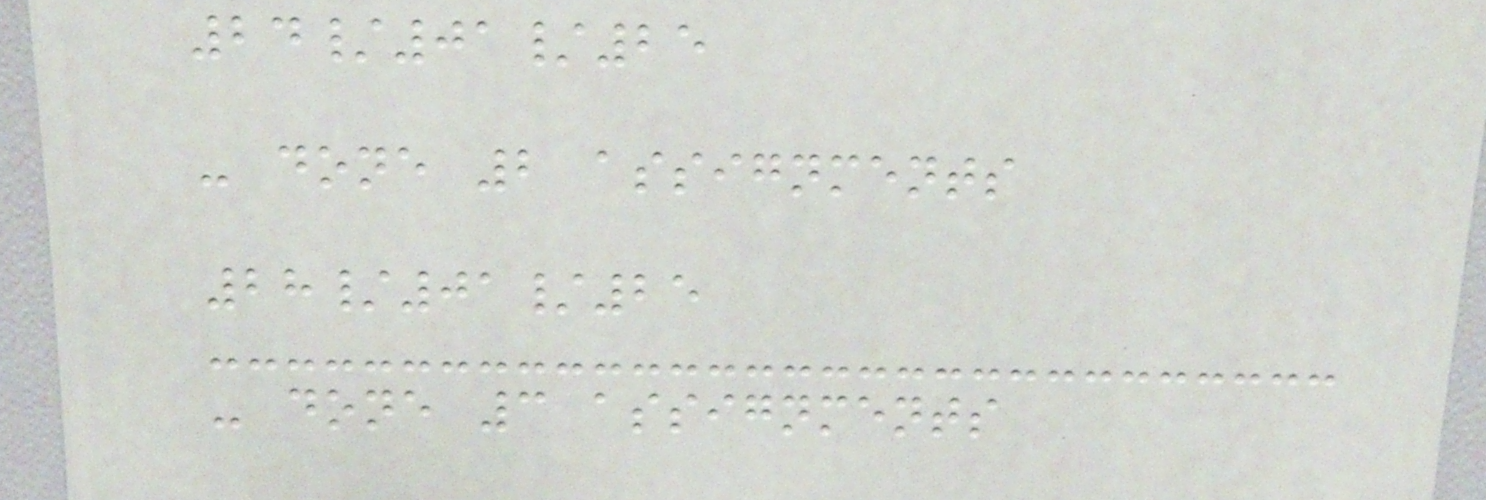24/01/25
- done 2 assignments
28/01/25
- done 3 assignments
